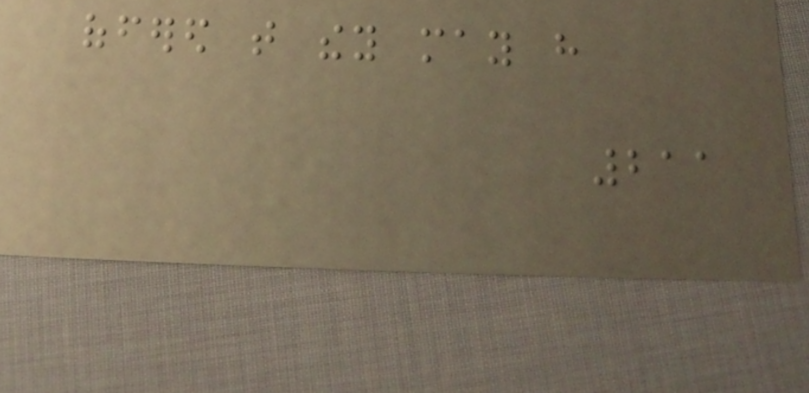offered that they may have
211
